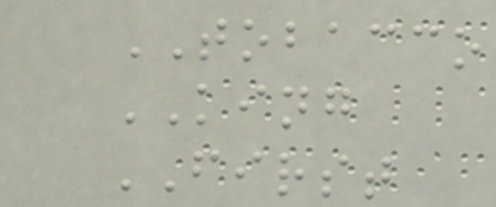TOBACCO
KING
FIRST
